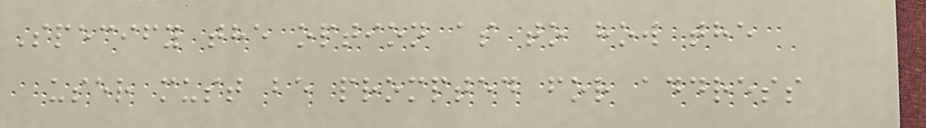Specify the option as to how the
user must be prompted for address
